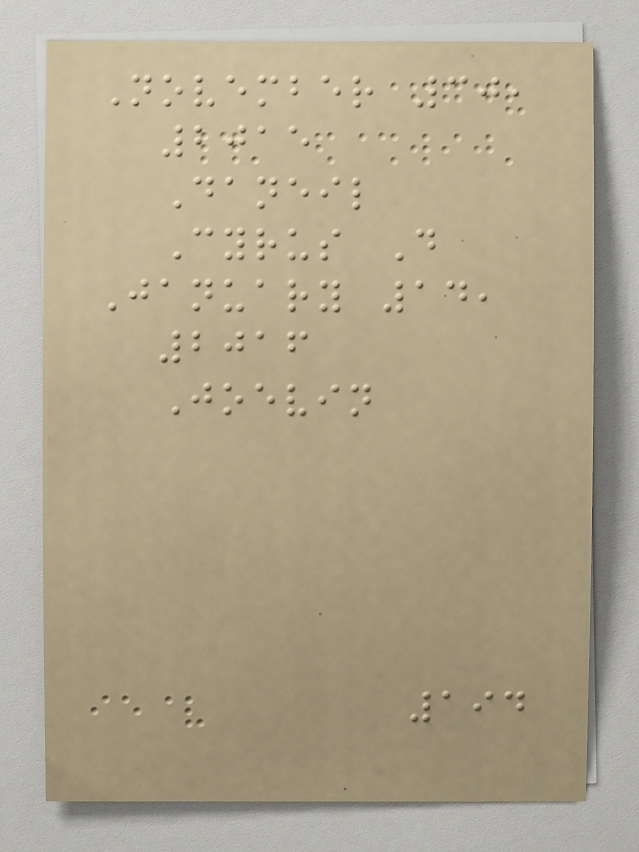November 30,
2015
Daneil
Cyrus D
January 14,
2016
Joevin
194
